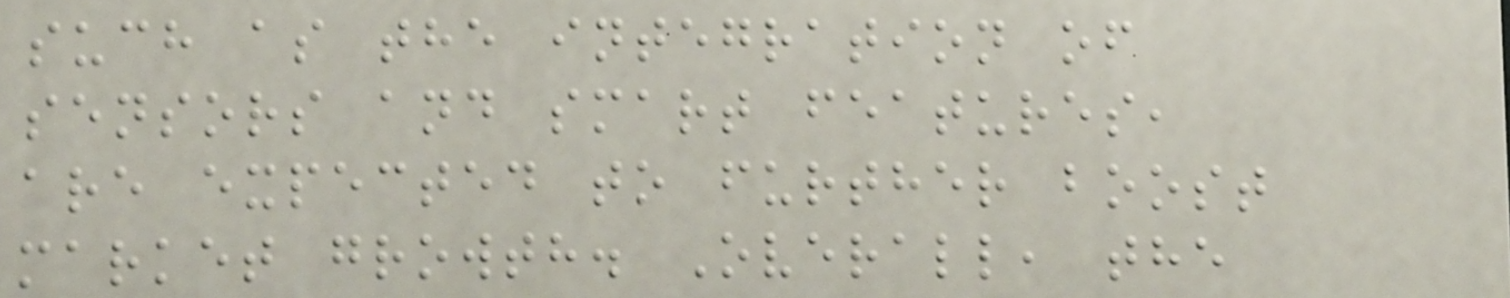such as the integration of
sensors and smart features,
are expected to further boost
market growth. Overall, the
